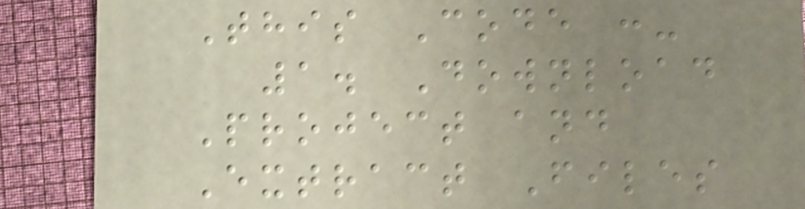This Code :-
1. Download
Project and
Extract Files
